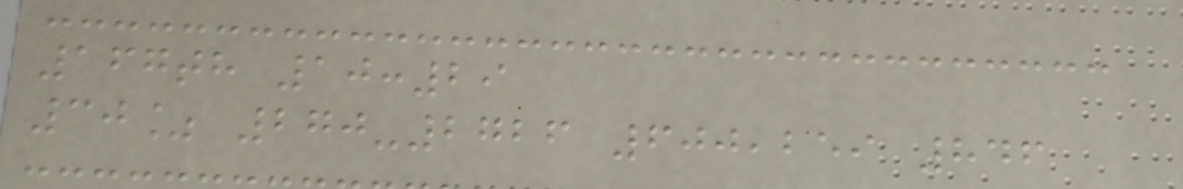167th 10:29
30% 270-2726 600,259 846
